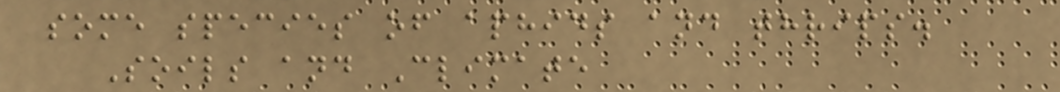some species of aphids and thrips.
Soils and Climate
